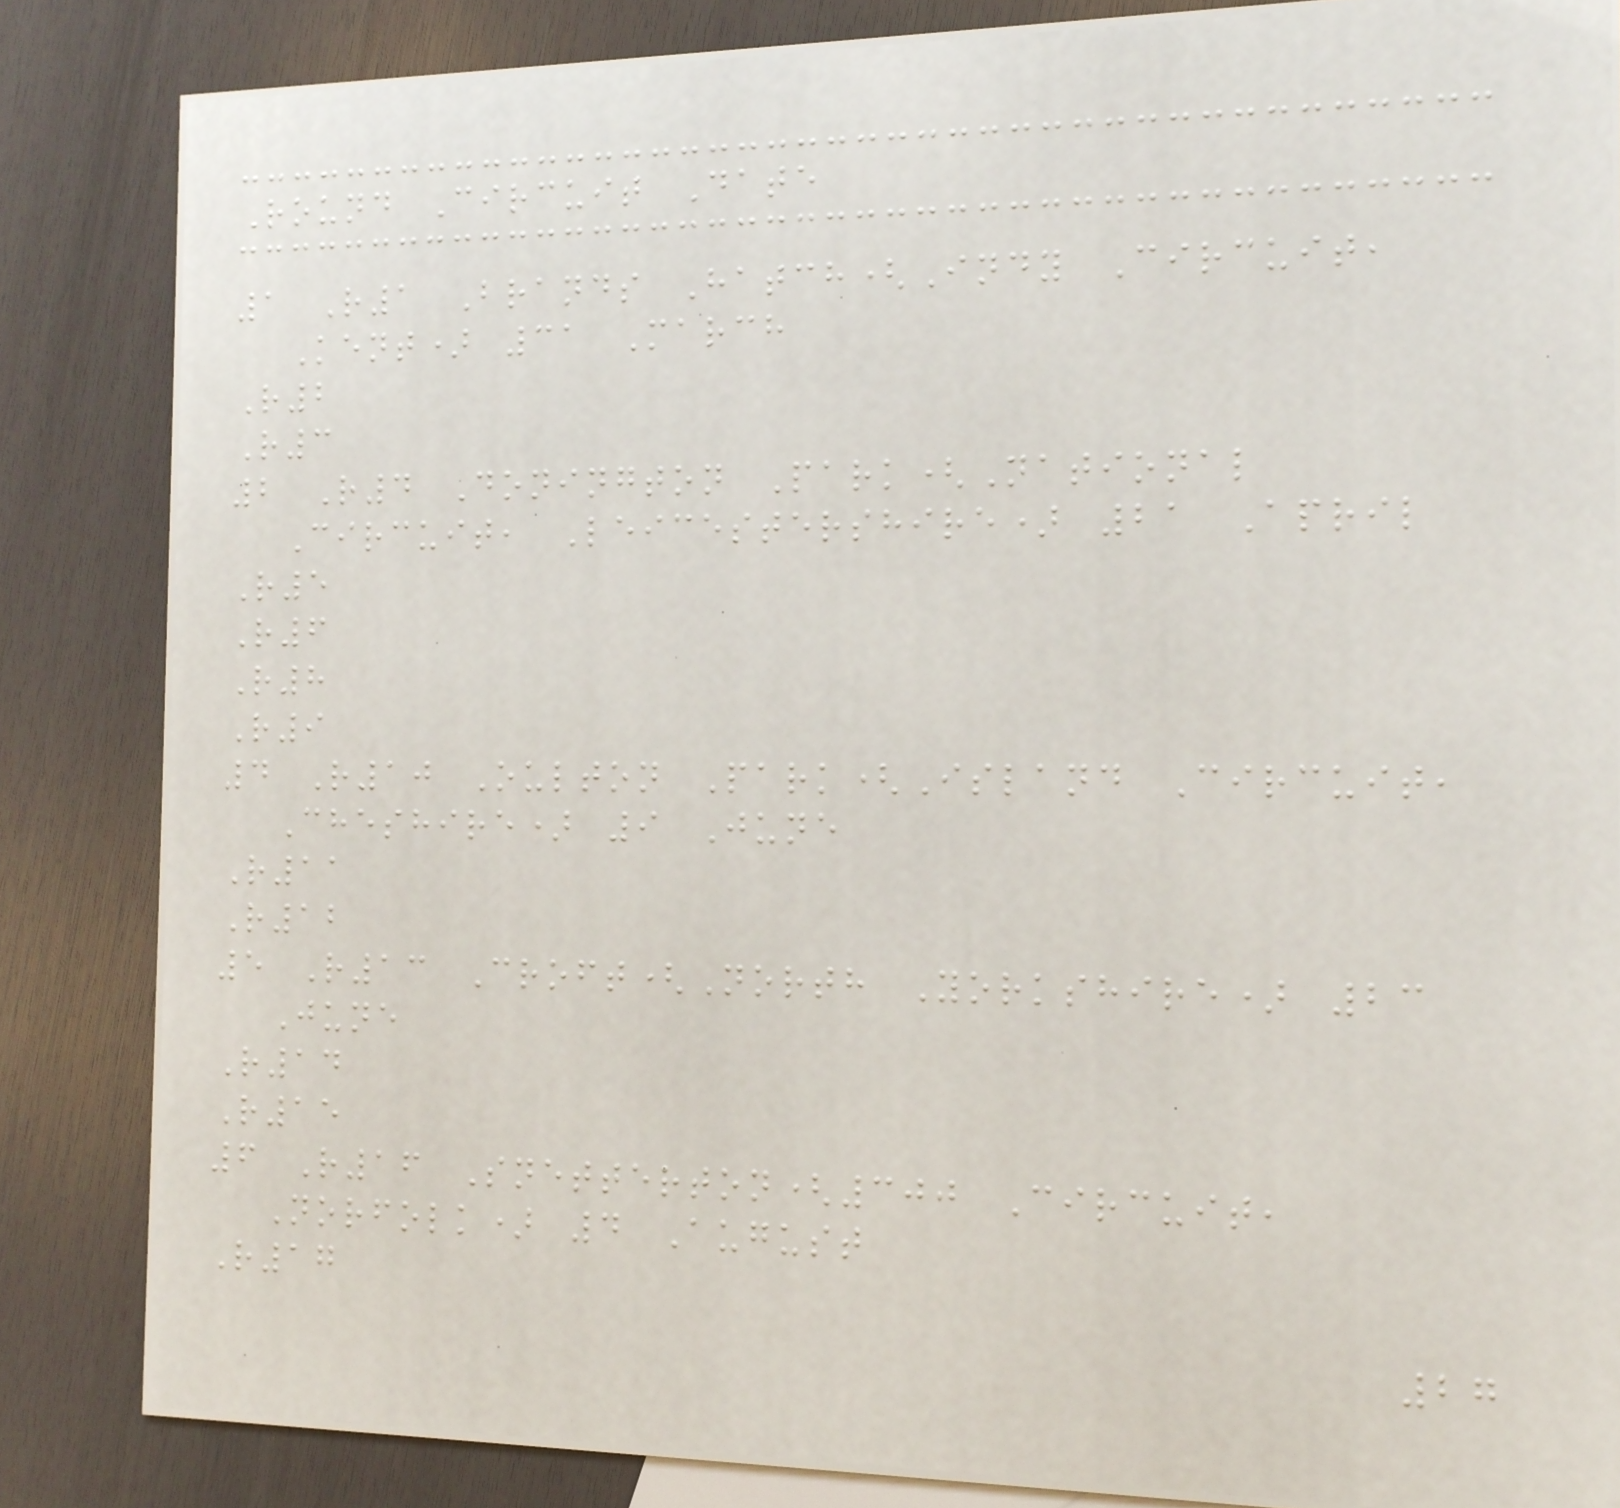Round Circuit Date
1 R1 Brands Hatch(Indy Circuit,
Kent) 31 March
R2
R3
2 R4 Donington Park(National
Circuit, Leicestershire) 21 April
R5
R6
R8
R9
4 R10 Oulton Park(Island Circuit,
Cheshire) 9 June
R11
R12
5 R13 Croft(North Yorkshire) 23
June
R14
R15
6 R16 Snetterton(300 Circuit,
Norfolk) 4 August
R17
27
